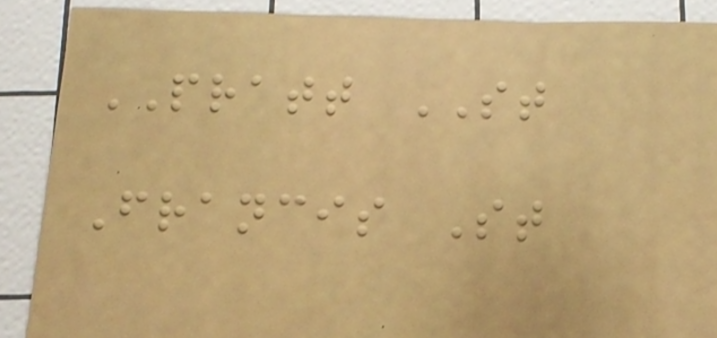PRATT ST
Francis St
